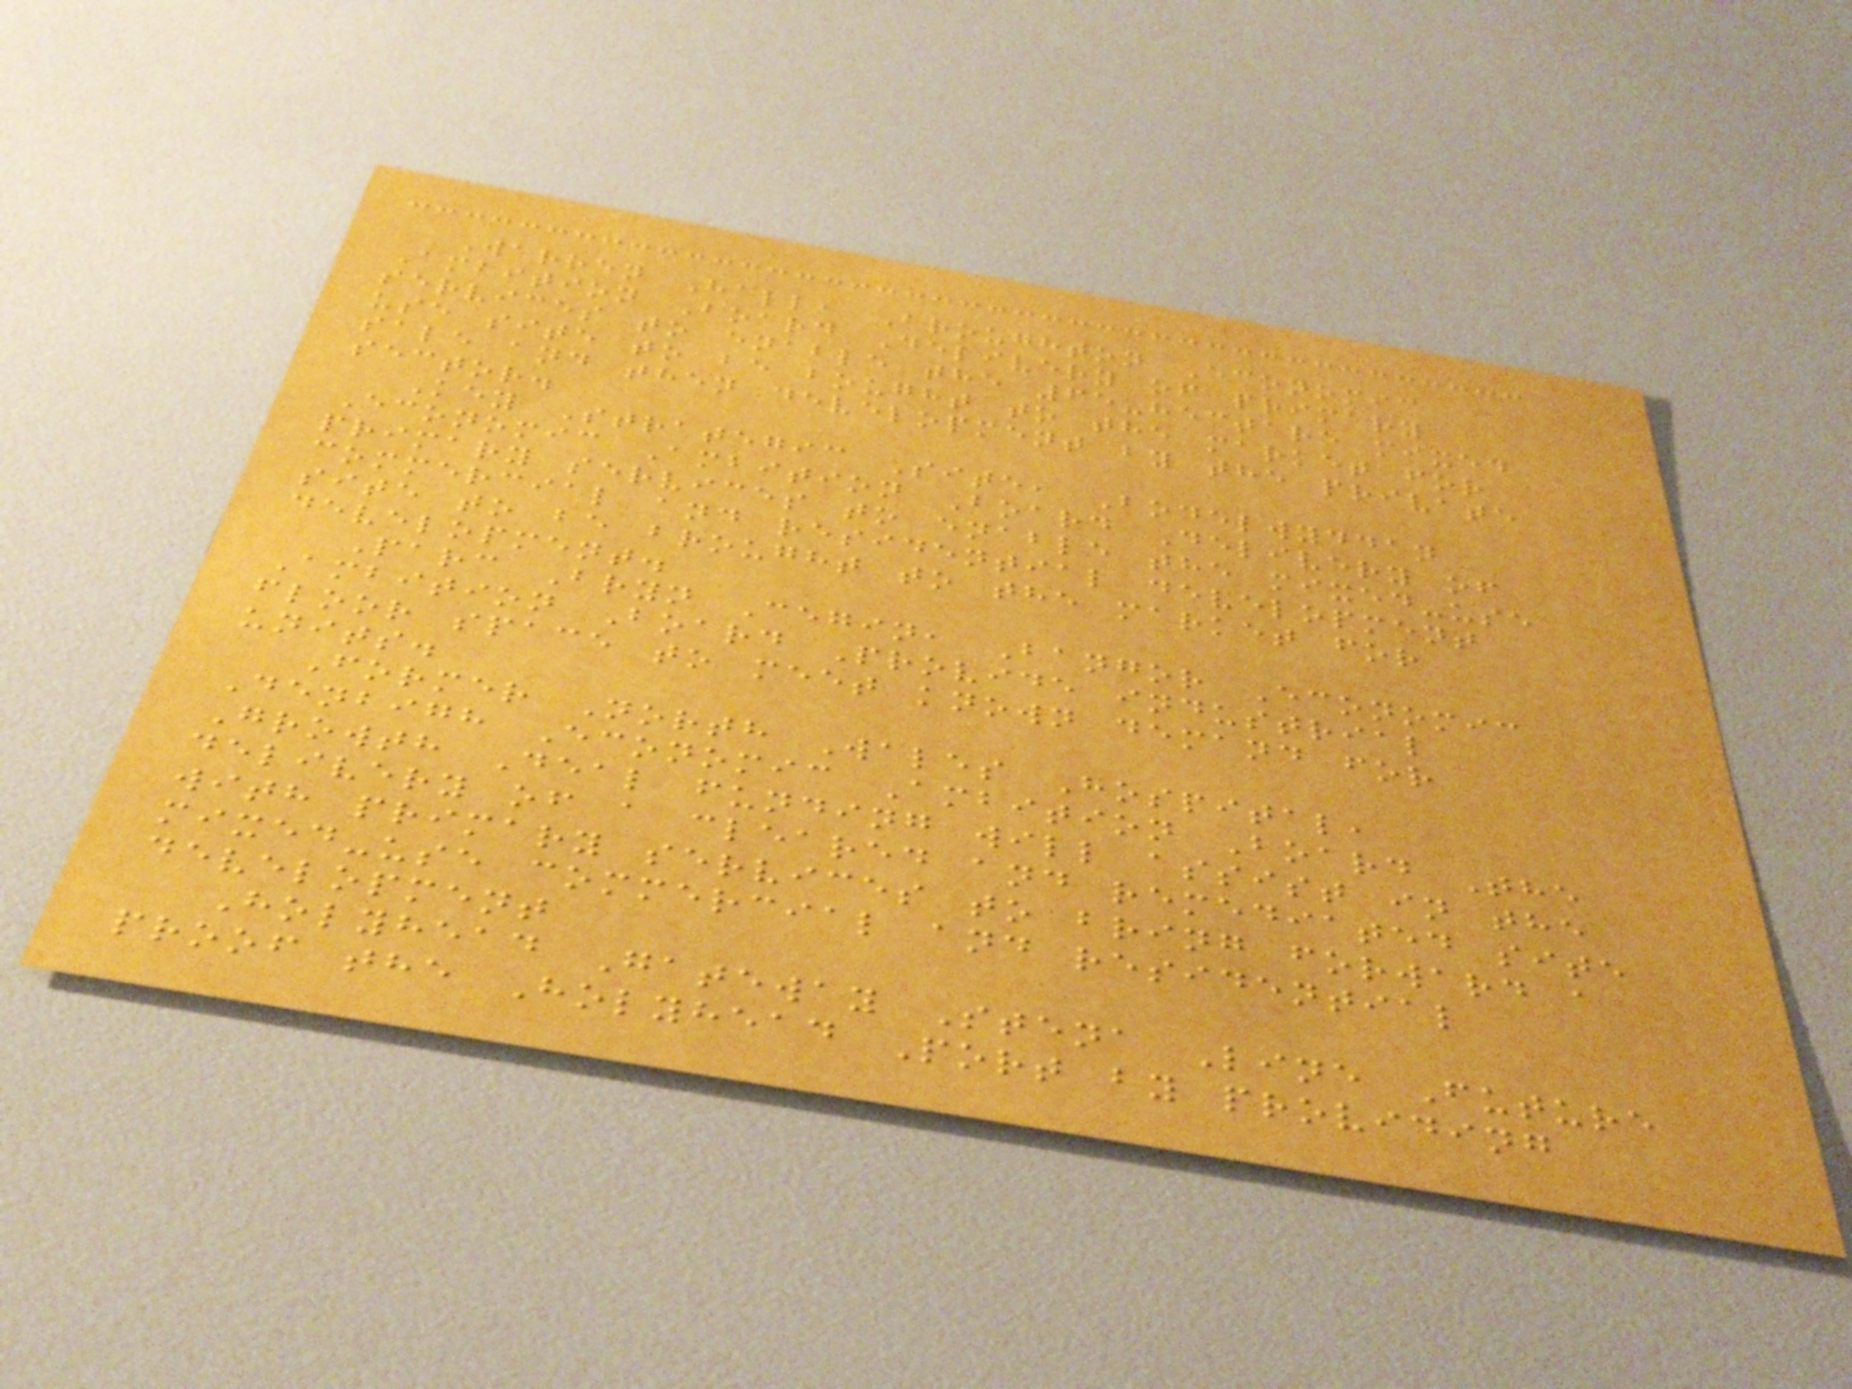Warren Hall, Broughton Economic
Ambition Board Delivery of primary
services to enable the 65-hectare mixed
use site to be bought to the market for
sale and then development by the private
sector.
Key Strategic Site, Bodelwyddan
Economic Ambition Board Delivery of
primary services to enable the mixed-use
commercial and residential development
site to be brought to the market for
development.
Parc Bryn Cegin, Bangor Economic
Ambition Board Provide industrial
floor space to meet known demand for
units.
Former North Wales Hospital,
Denbigh Economic Ambition Board The
Growth Deal funding will assist in the
delivery of a cleared and remediated site
with primary services to bring forward a
mixed-use commercial and residential
development
Holyhead Gateway Stena Line Future
proof the Holyhead Port by providing
